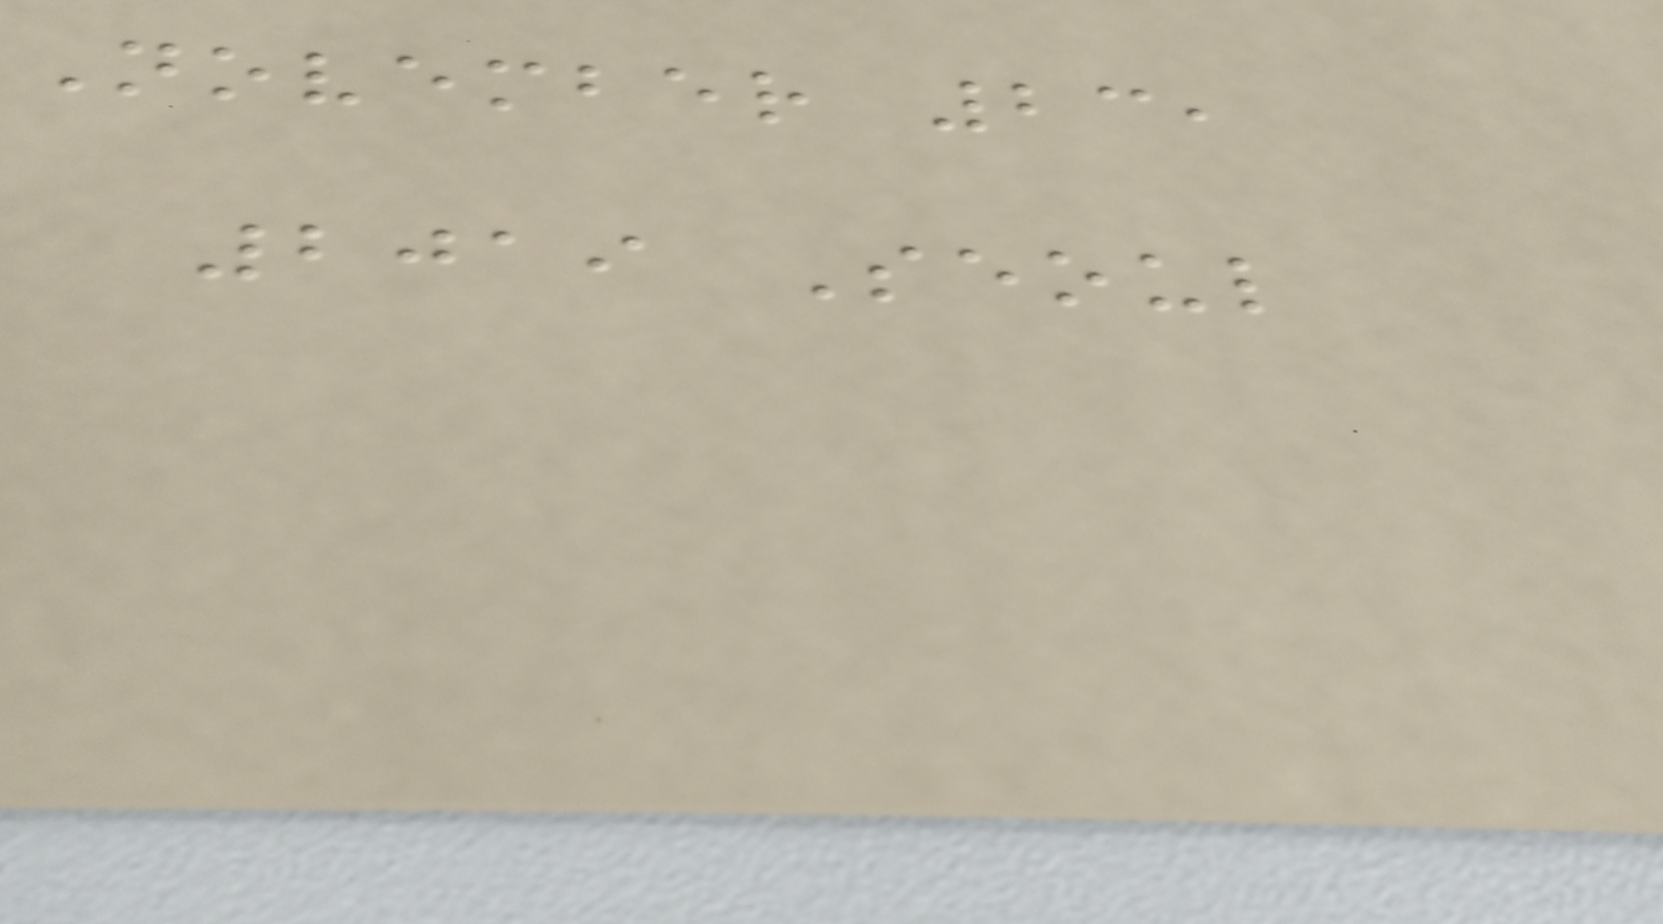November 23,
2019 Seoul
